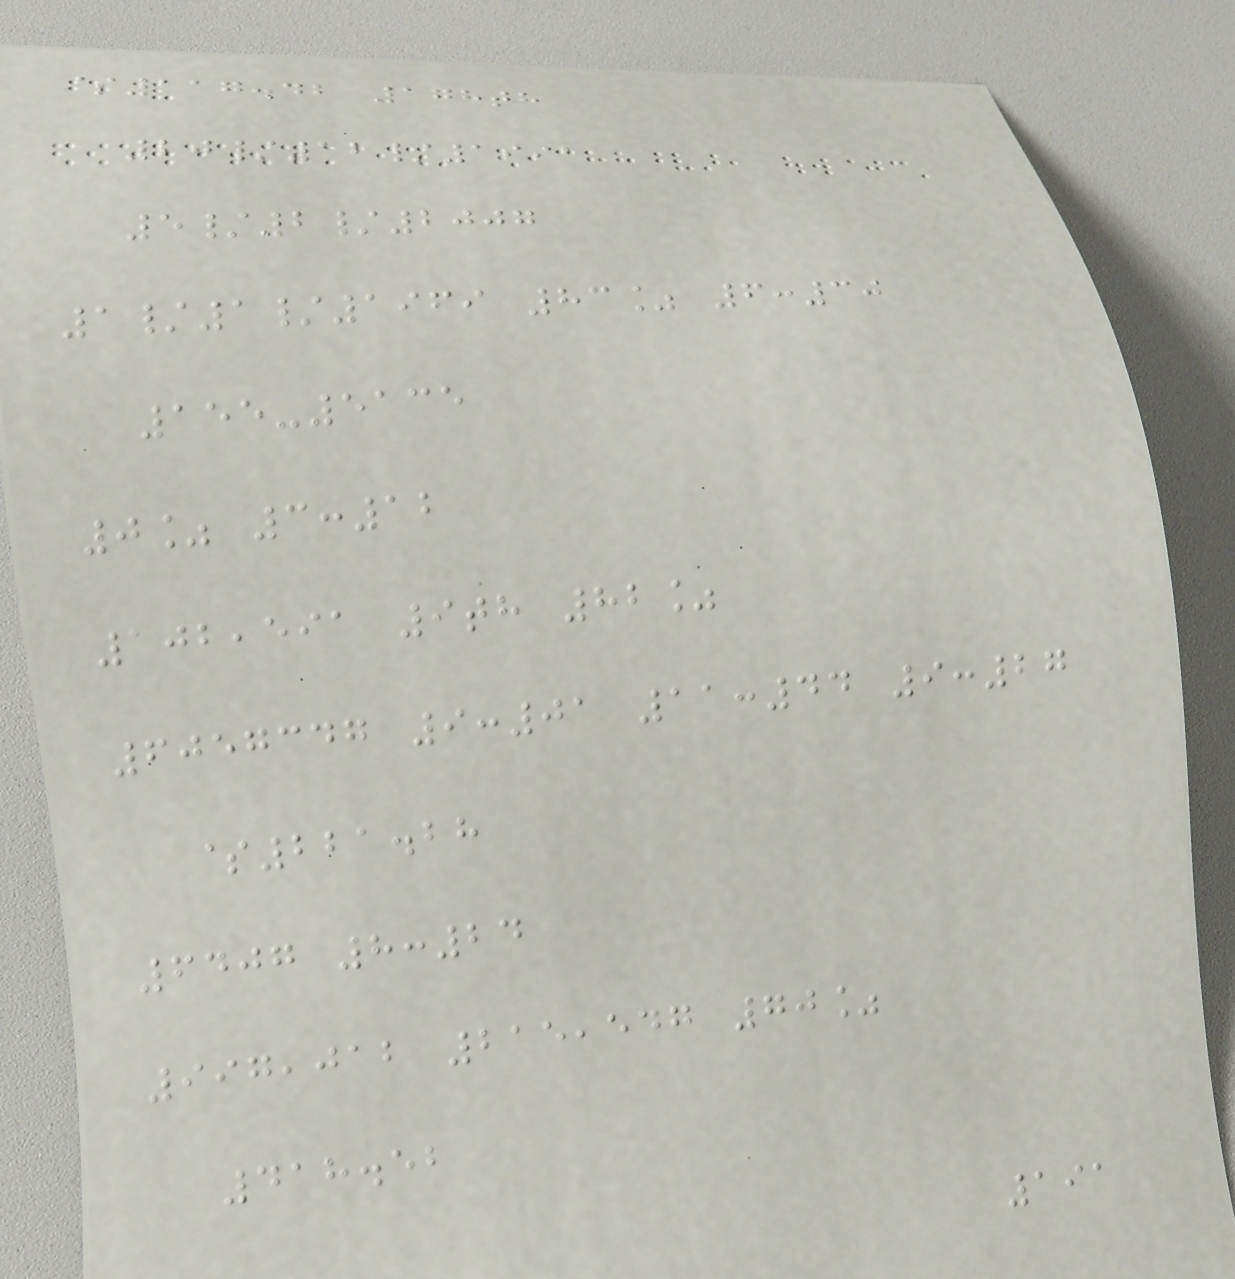$117.42 178th
20/12/1991
5/2/2007
1/1/1969 83% 6:30
155-5135
0% 3:12
102,591 9th 82%
6057347 9:01 11:44 9:27
$221.28
6407 8:24
997,012 215,547 70%
418.52
191
